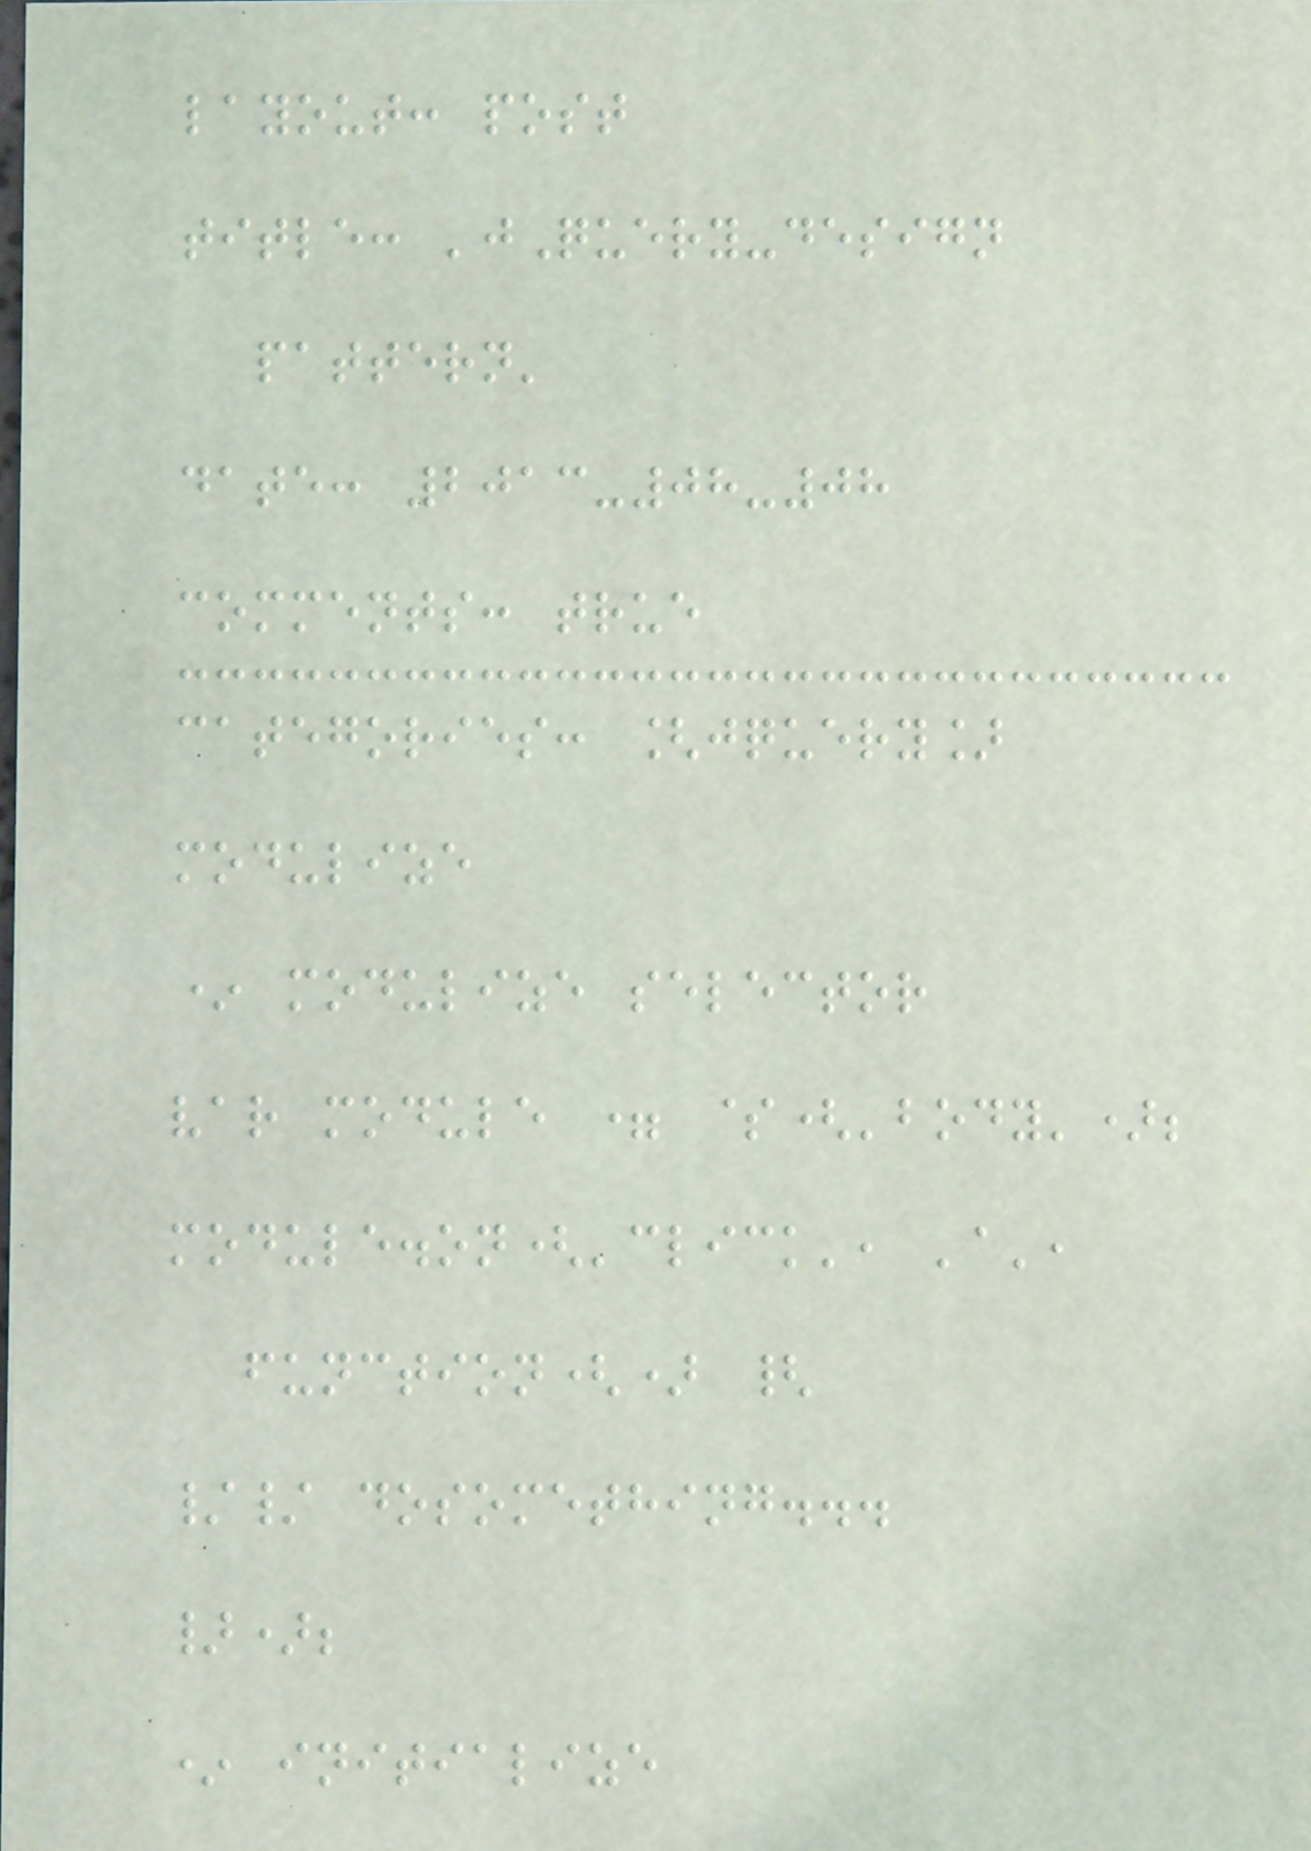layout: post
title: 'jQuery-design
pattern'
date: 2013-08-08
comments: true
categories: [jquery]
modulize
* modulize selector
var module = $('body');
module.on('click', 'a',
function() {
// dosomething...
});
* initialize
